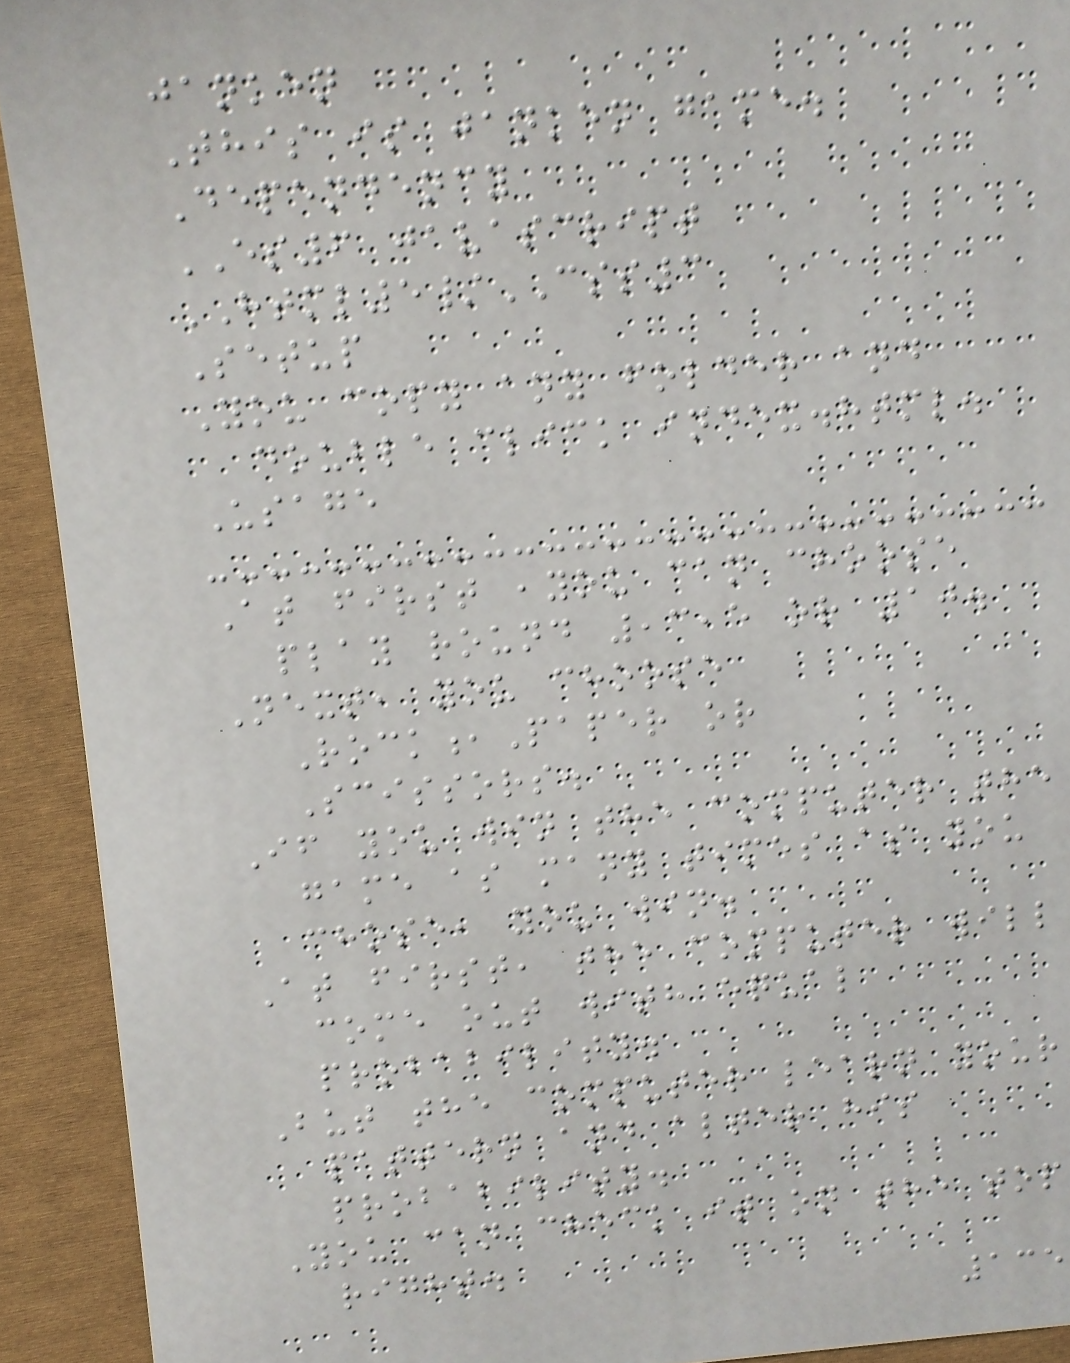janken
This is janken game.
Dependency
ES6 javascript
HTML5/CSS3
Setup
You copy any folder and
double click index.html.
Usage
At first ,you can choose
play round ,3,5 or 10.
Next, you choose
Rock,Paper or
Scissors.
If you win the computer the
game as many times as you
chose, you win.
At first, the computer will
come out with equal
probability.
But the computer learn your
pattern and alter his
probability.
You can check it on the top
right.
135
